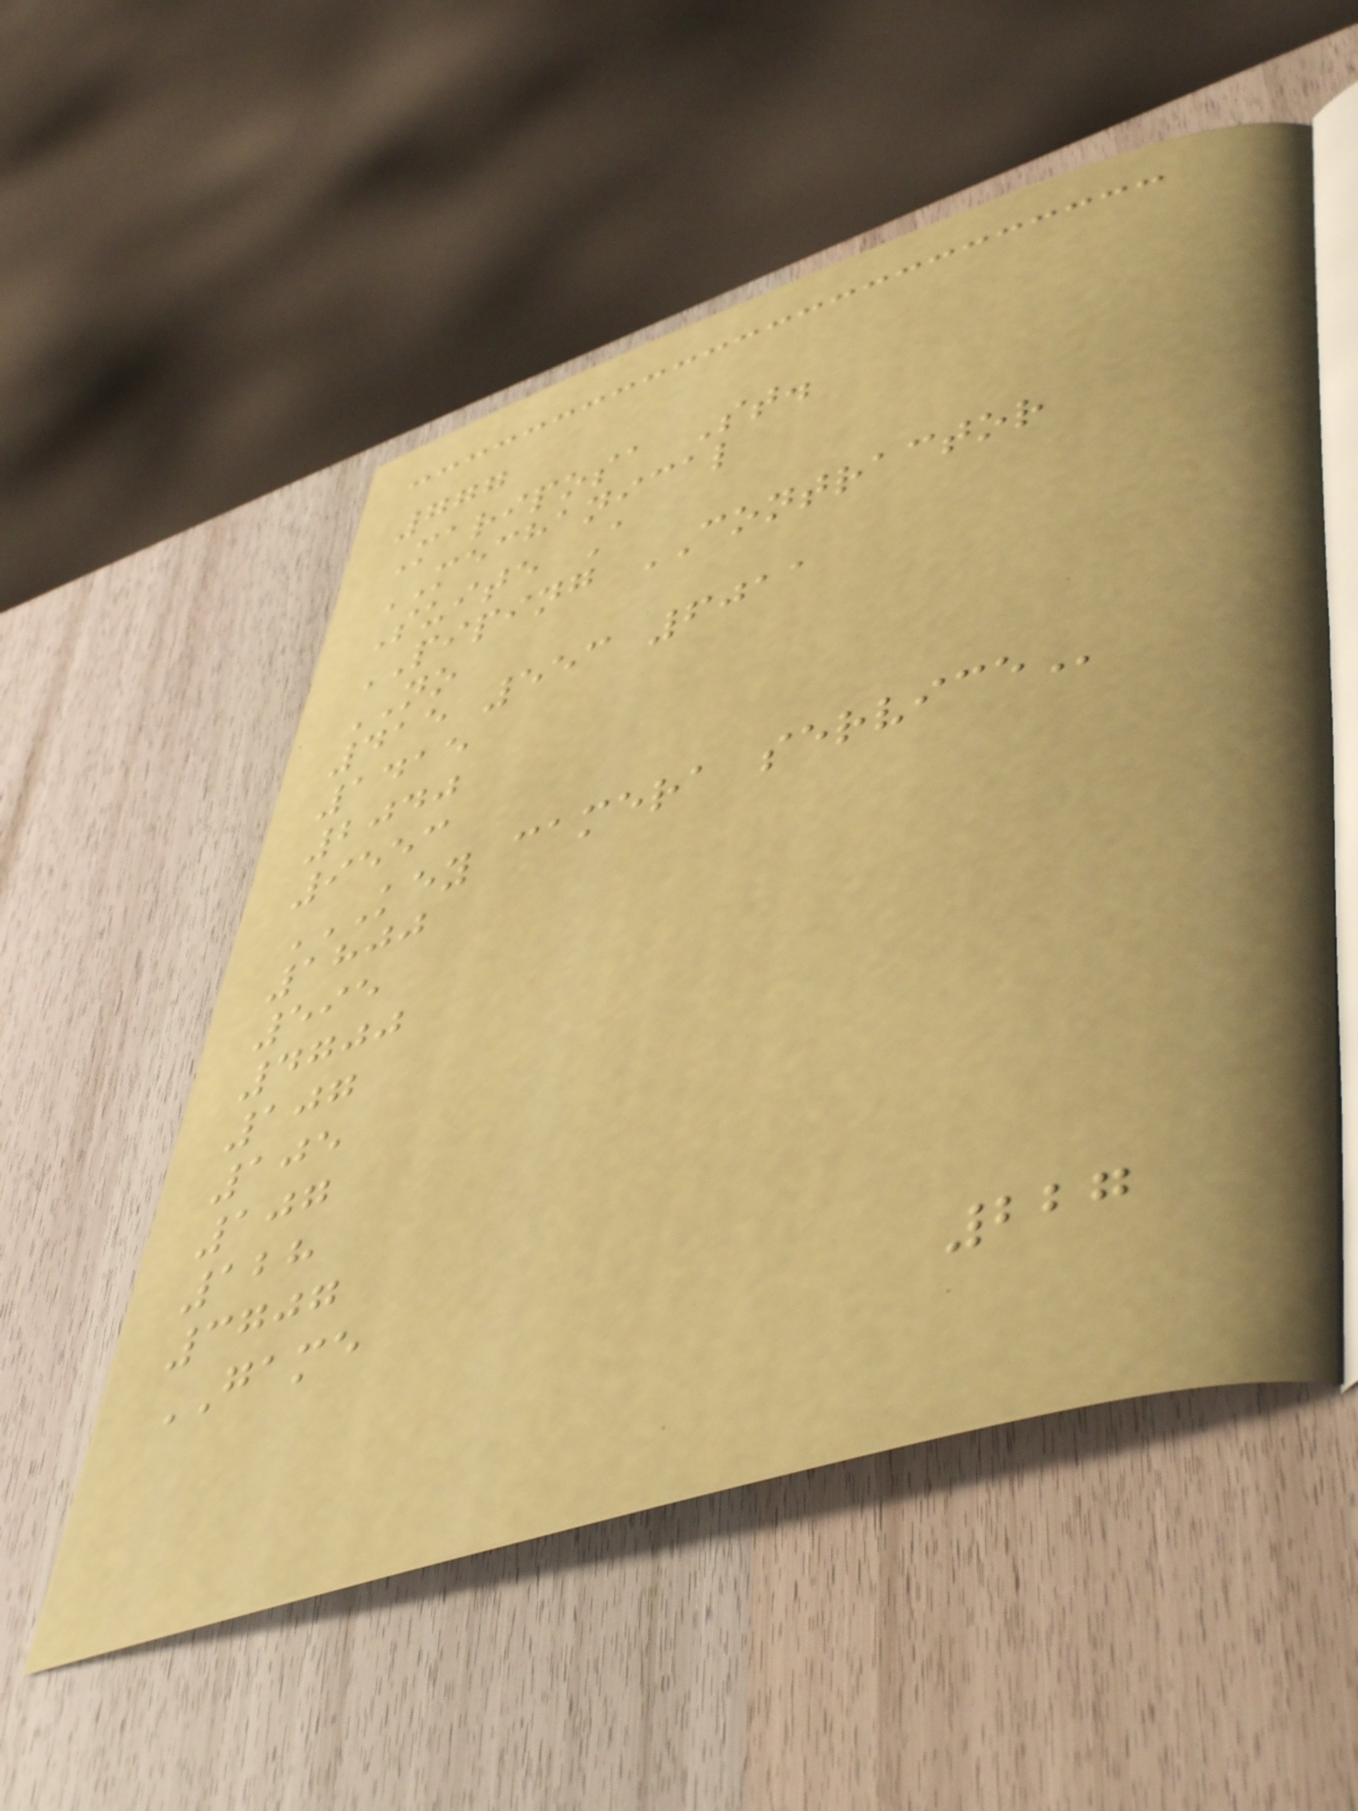777
Mariposa St.
MECHANICAL
Suite A
PIPING CONTRACTOR
NO
415 553 6011
1415
2040
9553
KEY CAMERA SERVICE
1800
595
4700
107
105
107
128
3707
GAME
227
